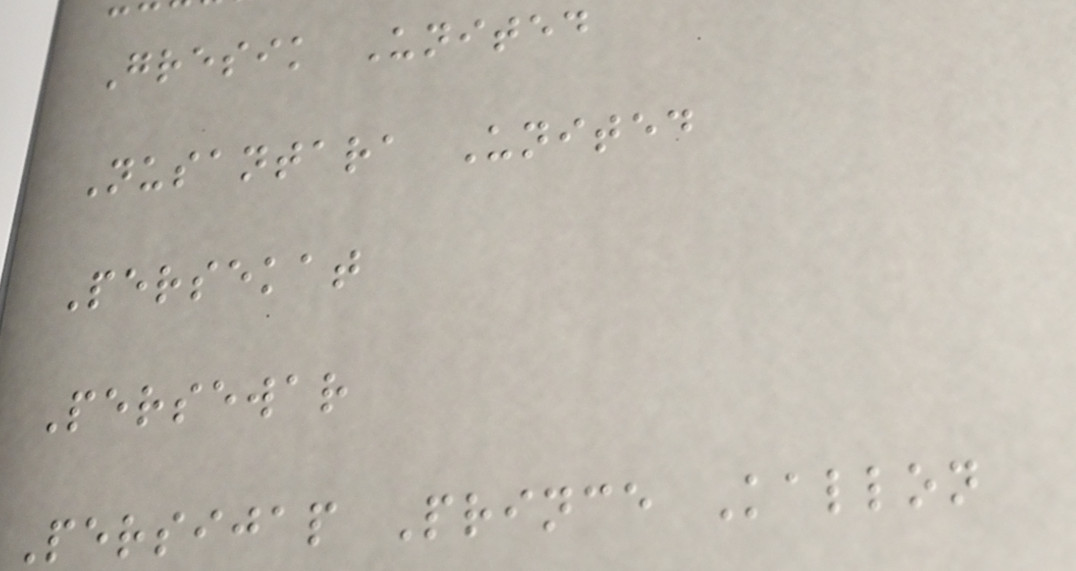Gresik United
Nusantara United
Persekat
Persewar
Persijap Prince Kallon
